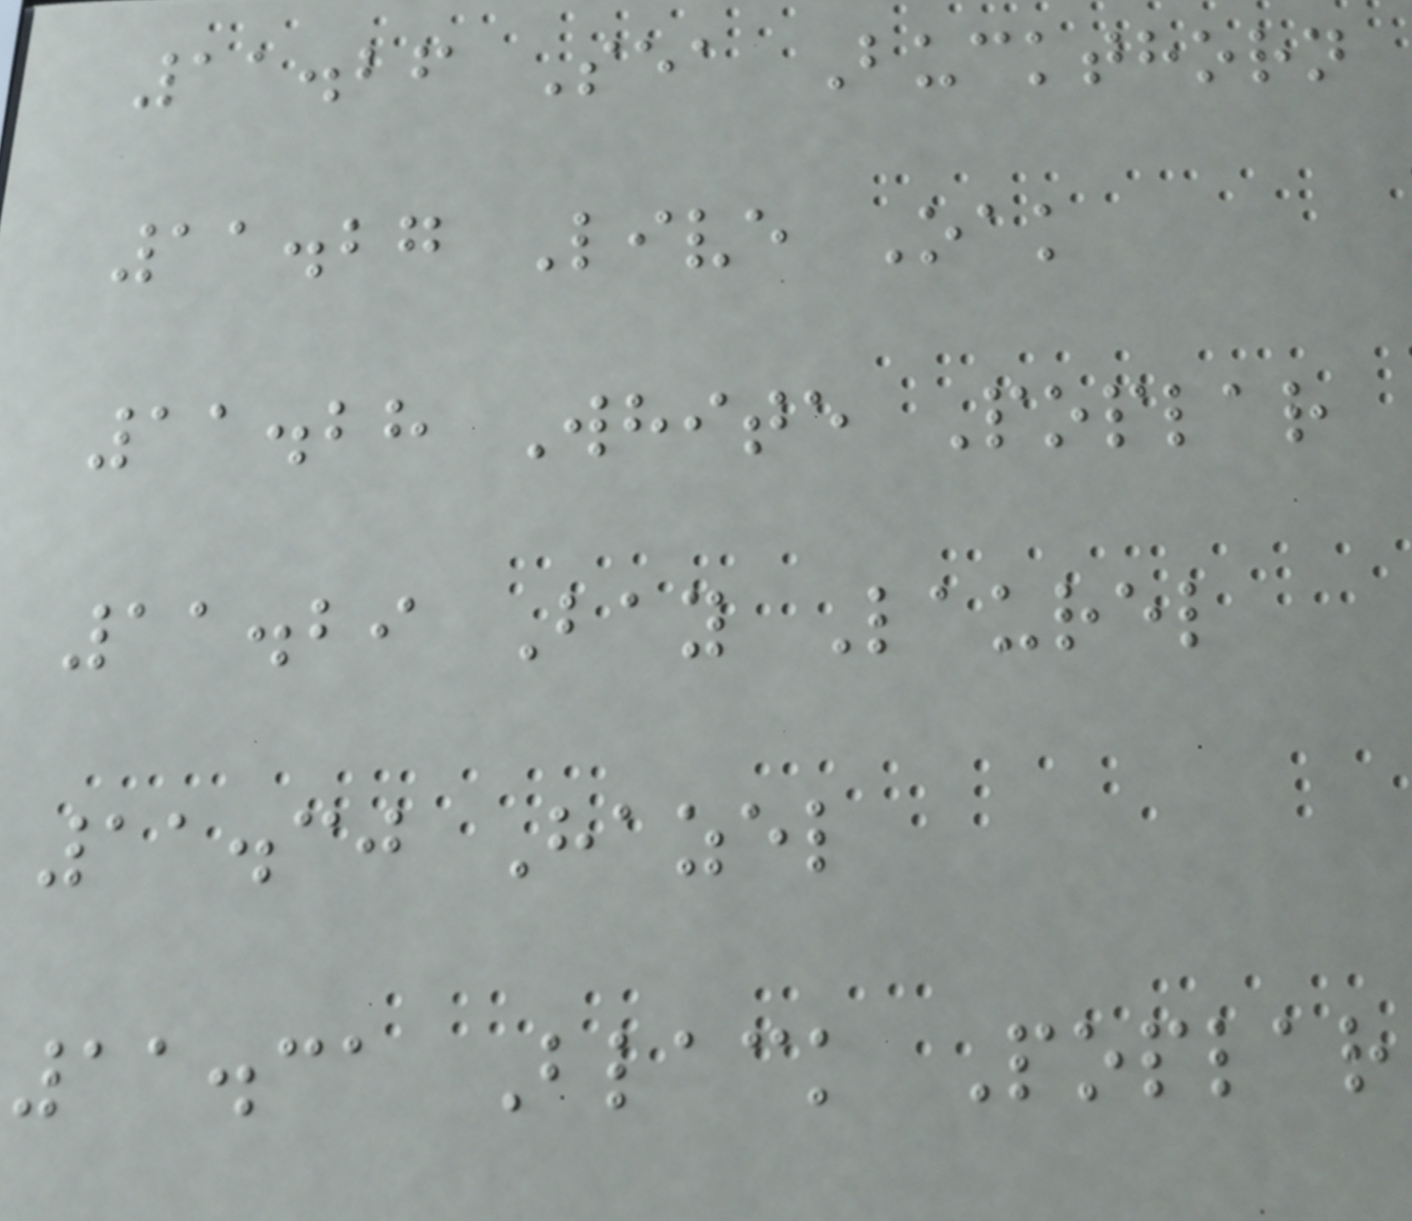11.26 Sea Buckthorn
11.27 Live Oak
11.28 White Poplar
11.29 Bay Laurel
11.30 Hazel
11.31 Black Poplar
